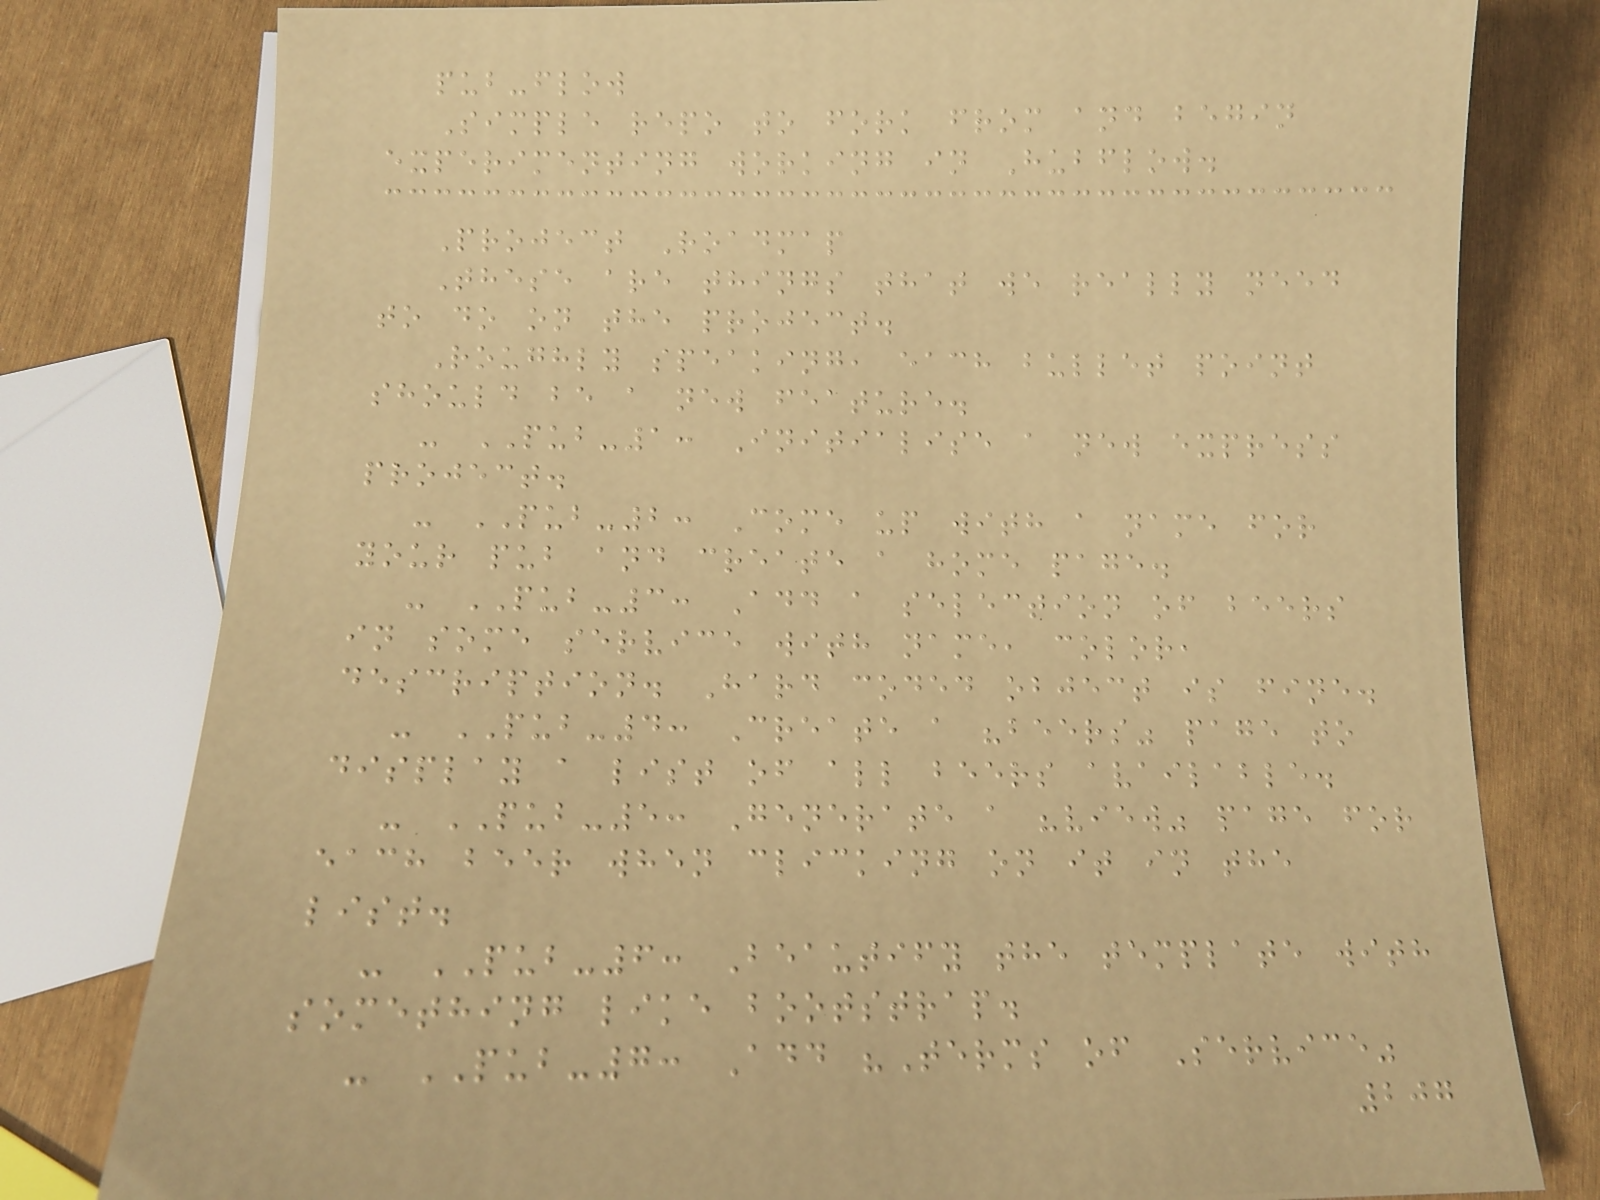pub-flow
Simple repo to fork from and begin
experimenting working in Hubflow.
Project Roadmap
These are things that we really need
to do on the project.
Roughly speaking, each bullet point
should be a new feature.
- PUB-1: Initialise a new express
project.
- PUB-2: Come up with a name for
your pub and create a home page.
- PUB-3: Add a selection of beers
in some service with name, color,
description. Hard coded object is fine.
- PUB-4: Create a "beers" page to
display a list of all beers available.
- PUB-5: Generate a "view" page for
each beer when clicking on it in the
list.
- PUB-6: Beautify the template with
something like bootstrap.
- PUB-7: Add "Terms of Service"
207
